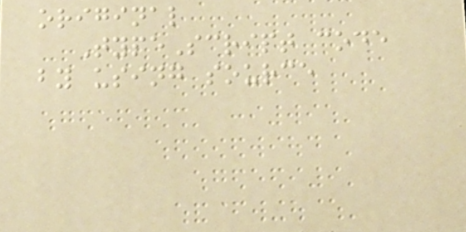original
TypeScript code
by using source
